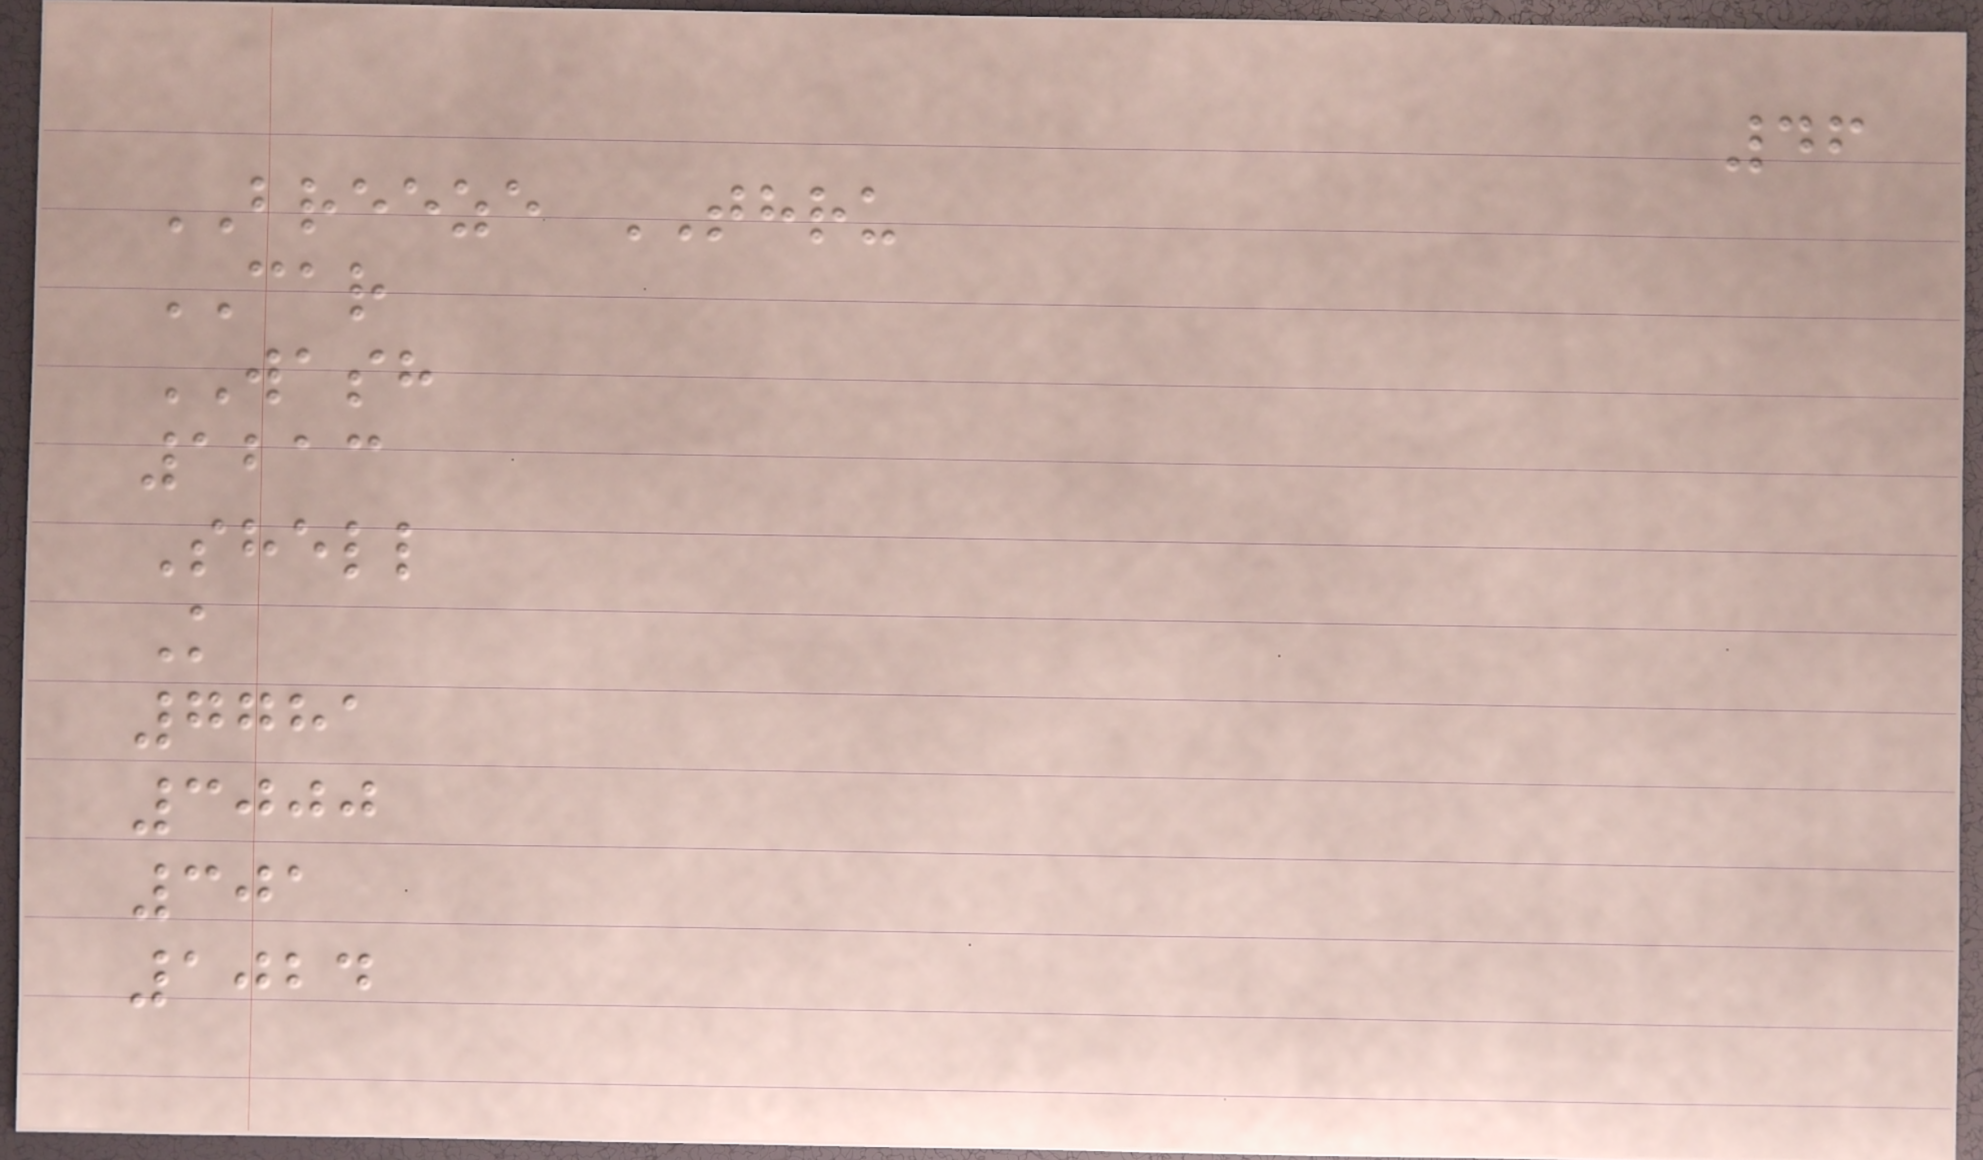46
BREEZE THRU
CAR
WASH
1213
Shell
K
7781
3000
301
1024
